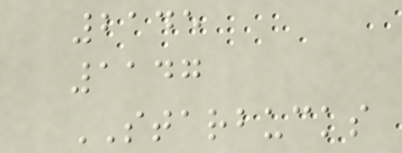2145
1147
STARBUCKS
